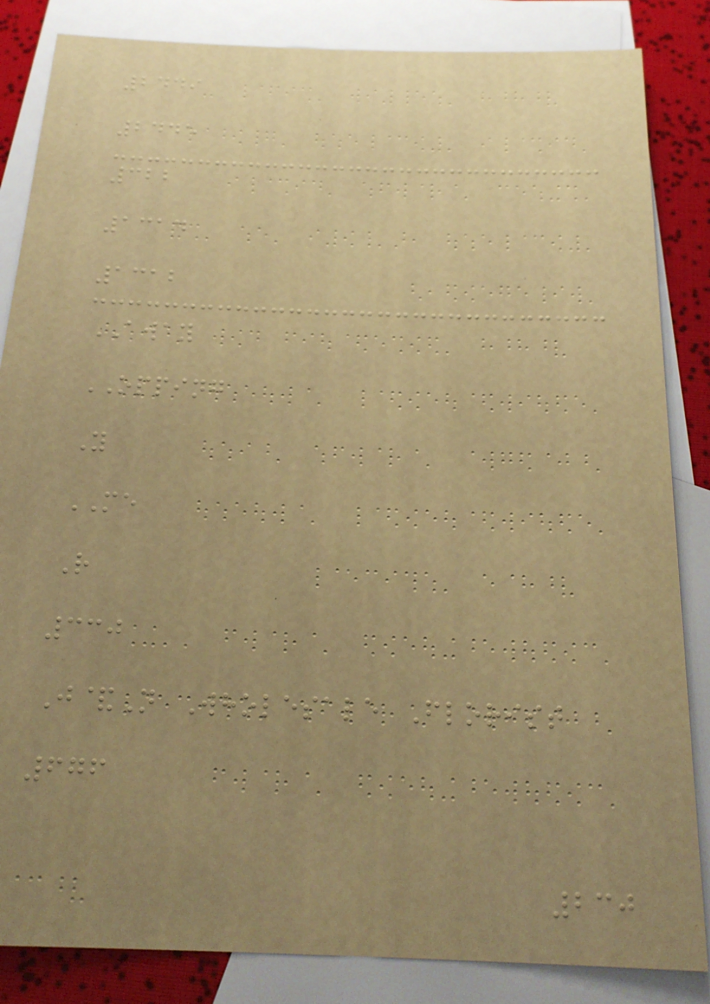2449
2445
322
1314
1312
AWAY
OPPING
Y
ME
R
330
J&N Wholesale Florist
676
230
